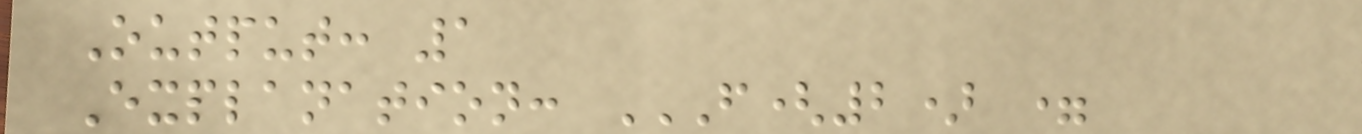Output: 1
Explanation: F(2) =
